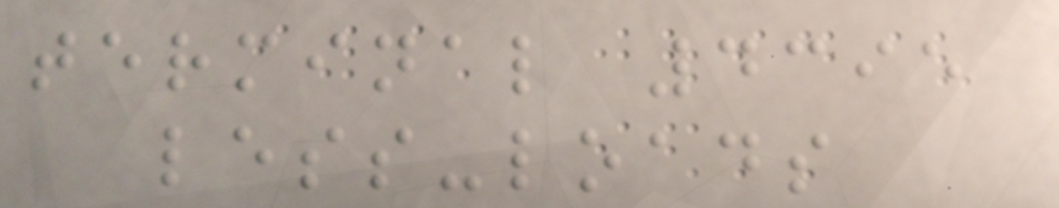terminal 4395
less-loads
